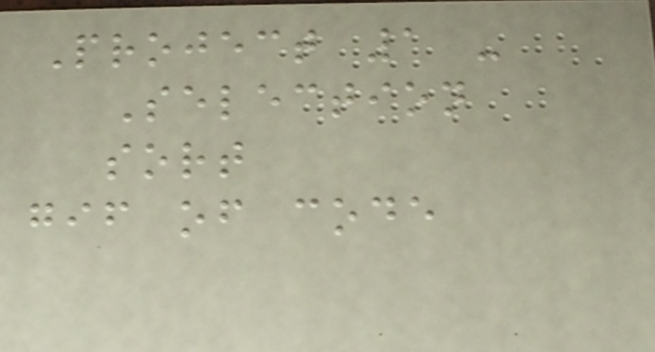Project 1 -
Selection
sort
gif of code
